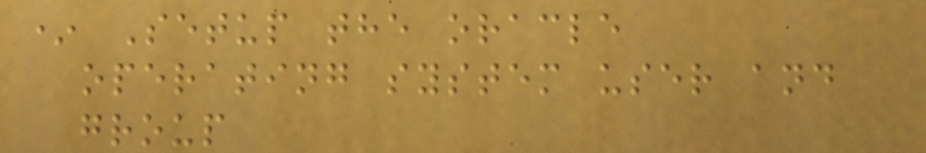* Setup the oracle
operating system user and
group
